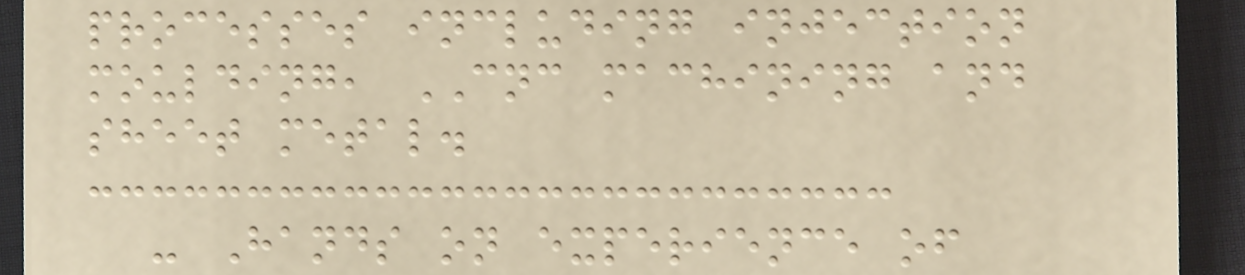processes including injection
moulding, CNC machining and
sheet metal.
- Hands on experience of
